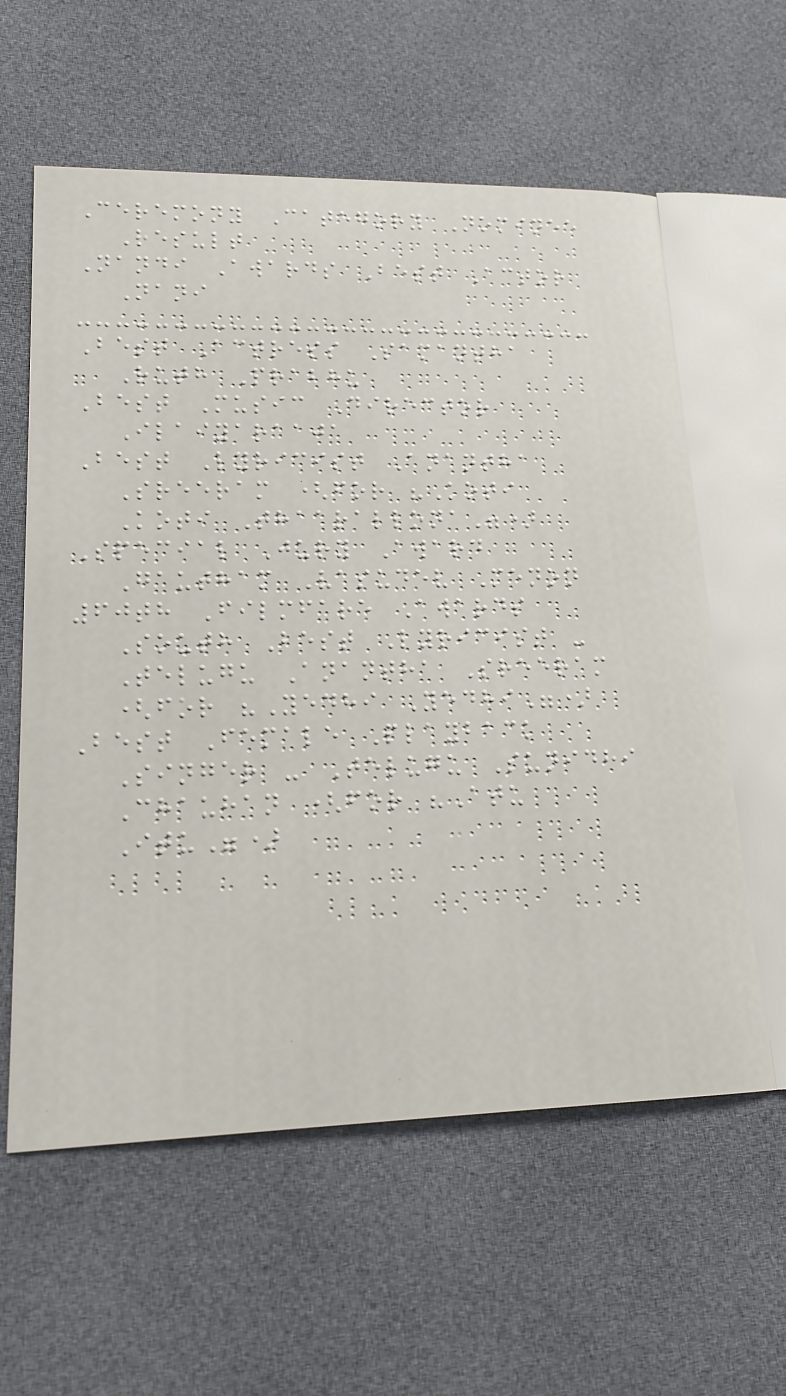Ceremony Category Nominee
Result
Nandi Awards Best Actor
Nani
Best Actress Samantha
Ruth Prabhu
Best Music Director
Ilaiyaraaja
Best Lyricist Anantha
Sreeram (for "Koti
Koti Thaarallona")
Special Jury Award
Gautham Vasudev Menon
60th Filmfare Awards
South Best Lyricist -
Telugu Anantha Sreeram
(for "Yedhi Yedhi")
Best Female Playback
Singer - Telugu Sunidhi
Chauhan (for "Atu
Itu")
